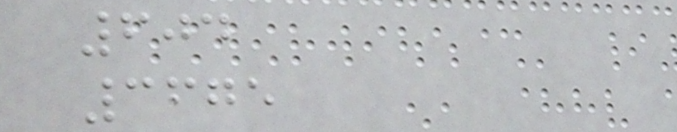604
3675
